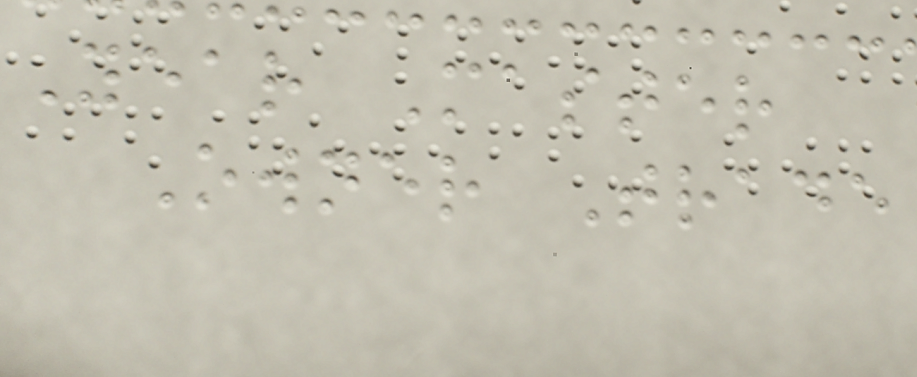Year Master
Owner Trade
